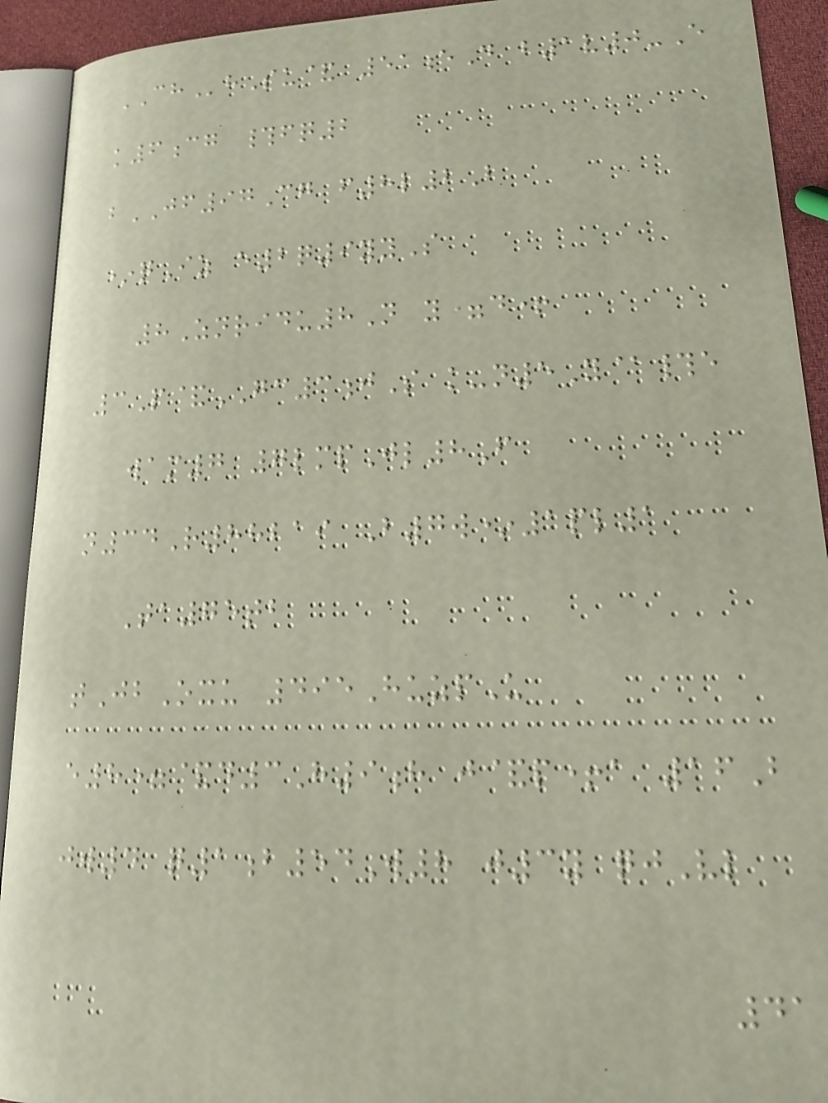CHhSu& 51eD b1v0-E
k6cg #fq2
bJF97Cg f8l2B
*qIz e2q9yyS
8Znridu8N y=d+
3P&GC3jS k-n5Y@#e
wam7 7lmpJl8F
n34R88219 B7w*1pl1
Ta75tb
tJbOxu 495HuzpU
e8=&d3H9h j&p+a 16B
jw4 q1b54W8 j3y qjVl
41
